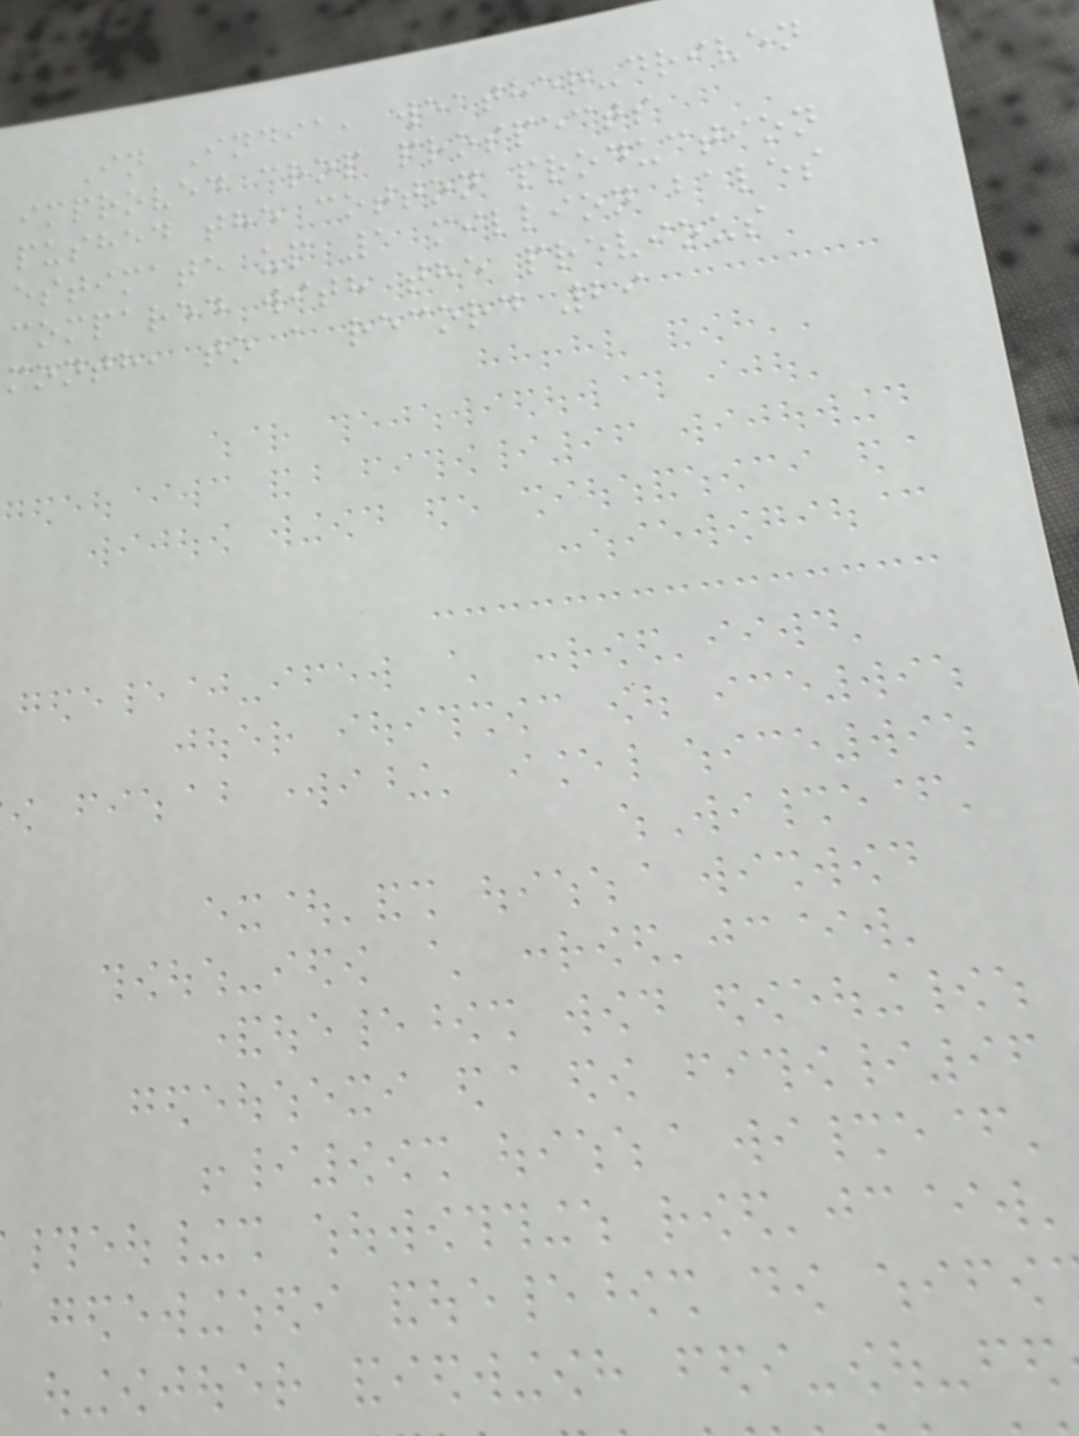In India, weather-driven
improved crop prospects
pushed the cotton production
estimate up 1 million bales
compared with the previous
month, to a record 29
